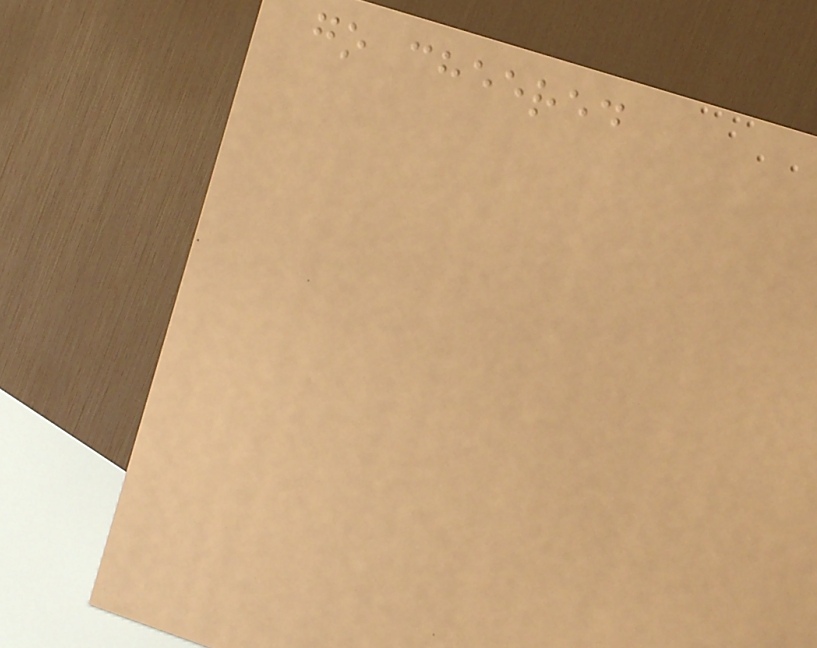go cheered
